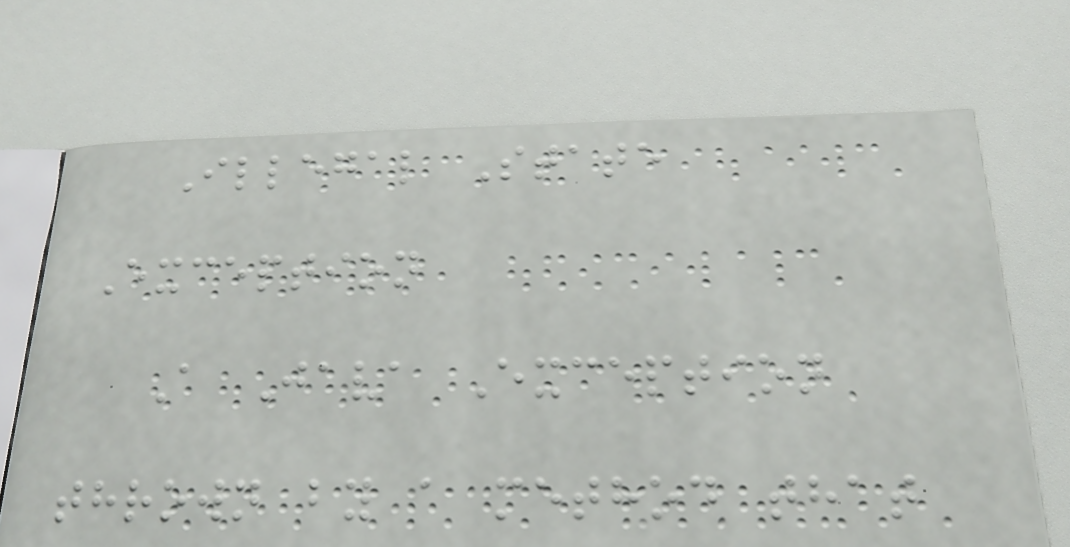Illegal State
Exception
A Java Exception
thrown by a method that
